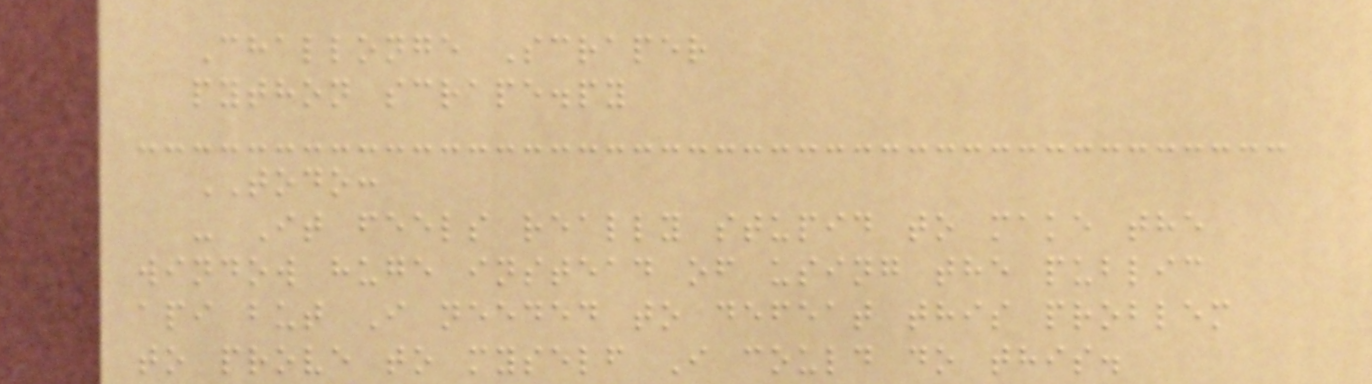Challonge Scraper
python scrape.py
TODO:
- It feels really stupid to make the
window huge instead of using the public
api but I needed to defeat this problem
to prove to myself I could do this.
